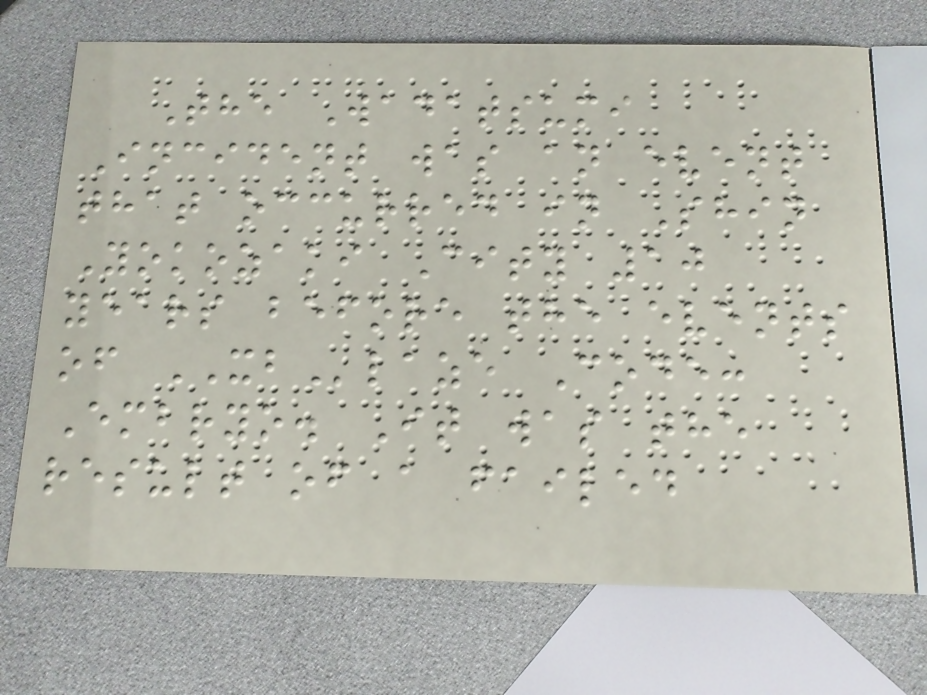The Wadatsumi
Incident was an event
that occurred in Shin
Yokozaki City 10
years before the events
of XBlaze Code:
Embryo. It was the
result of a failed
